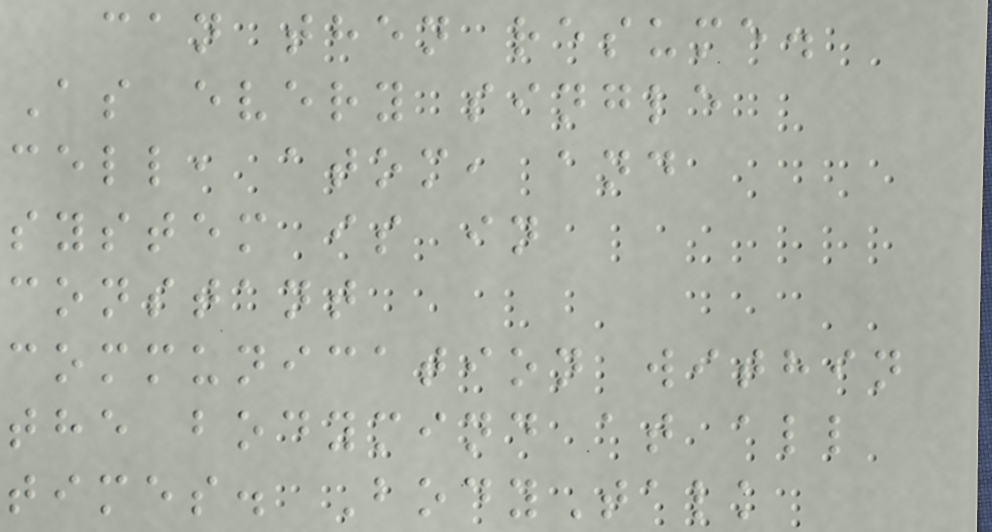can then resume.
As every single
cell, atom, and
system is in
constant
communication within
the bodymind at all
times. BodyTalk
